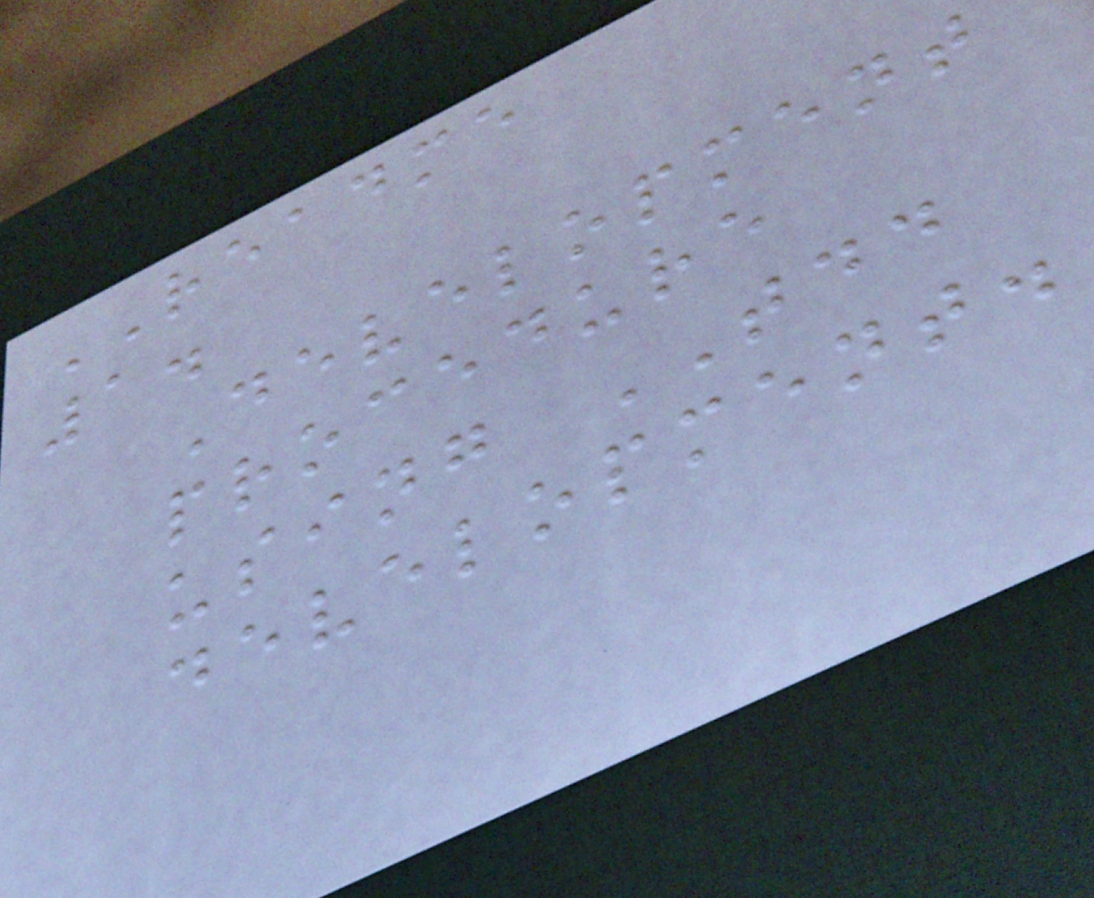README
1.
Development
procedure
using TDD
development.
